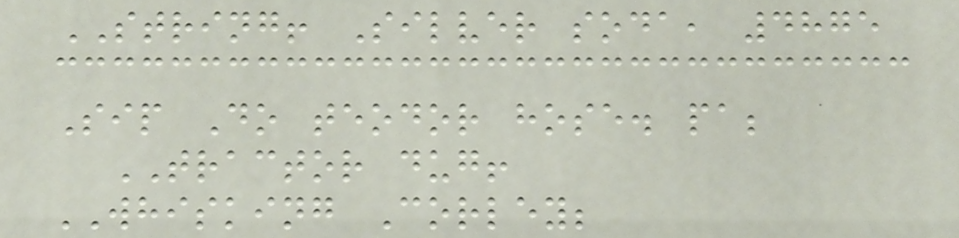STRING! Silver soda, 4875
Sip Do teodor hose. pa;
TRACTOR dug!
WHISKING Corley;
